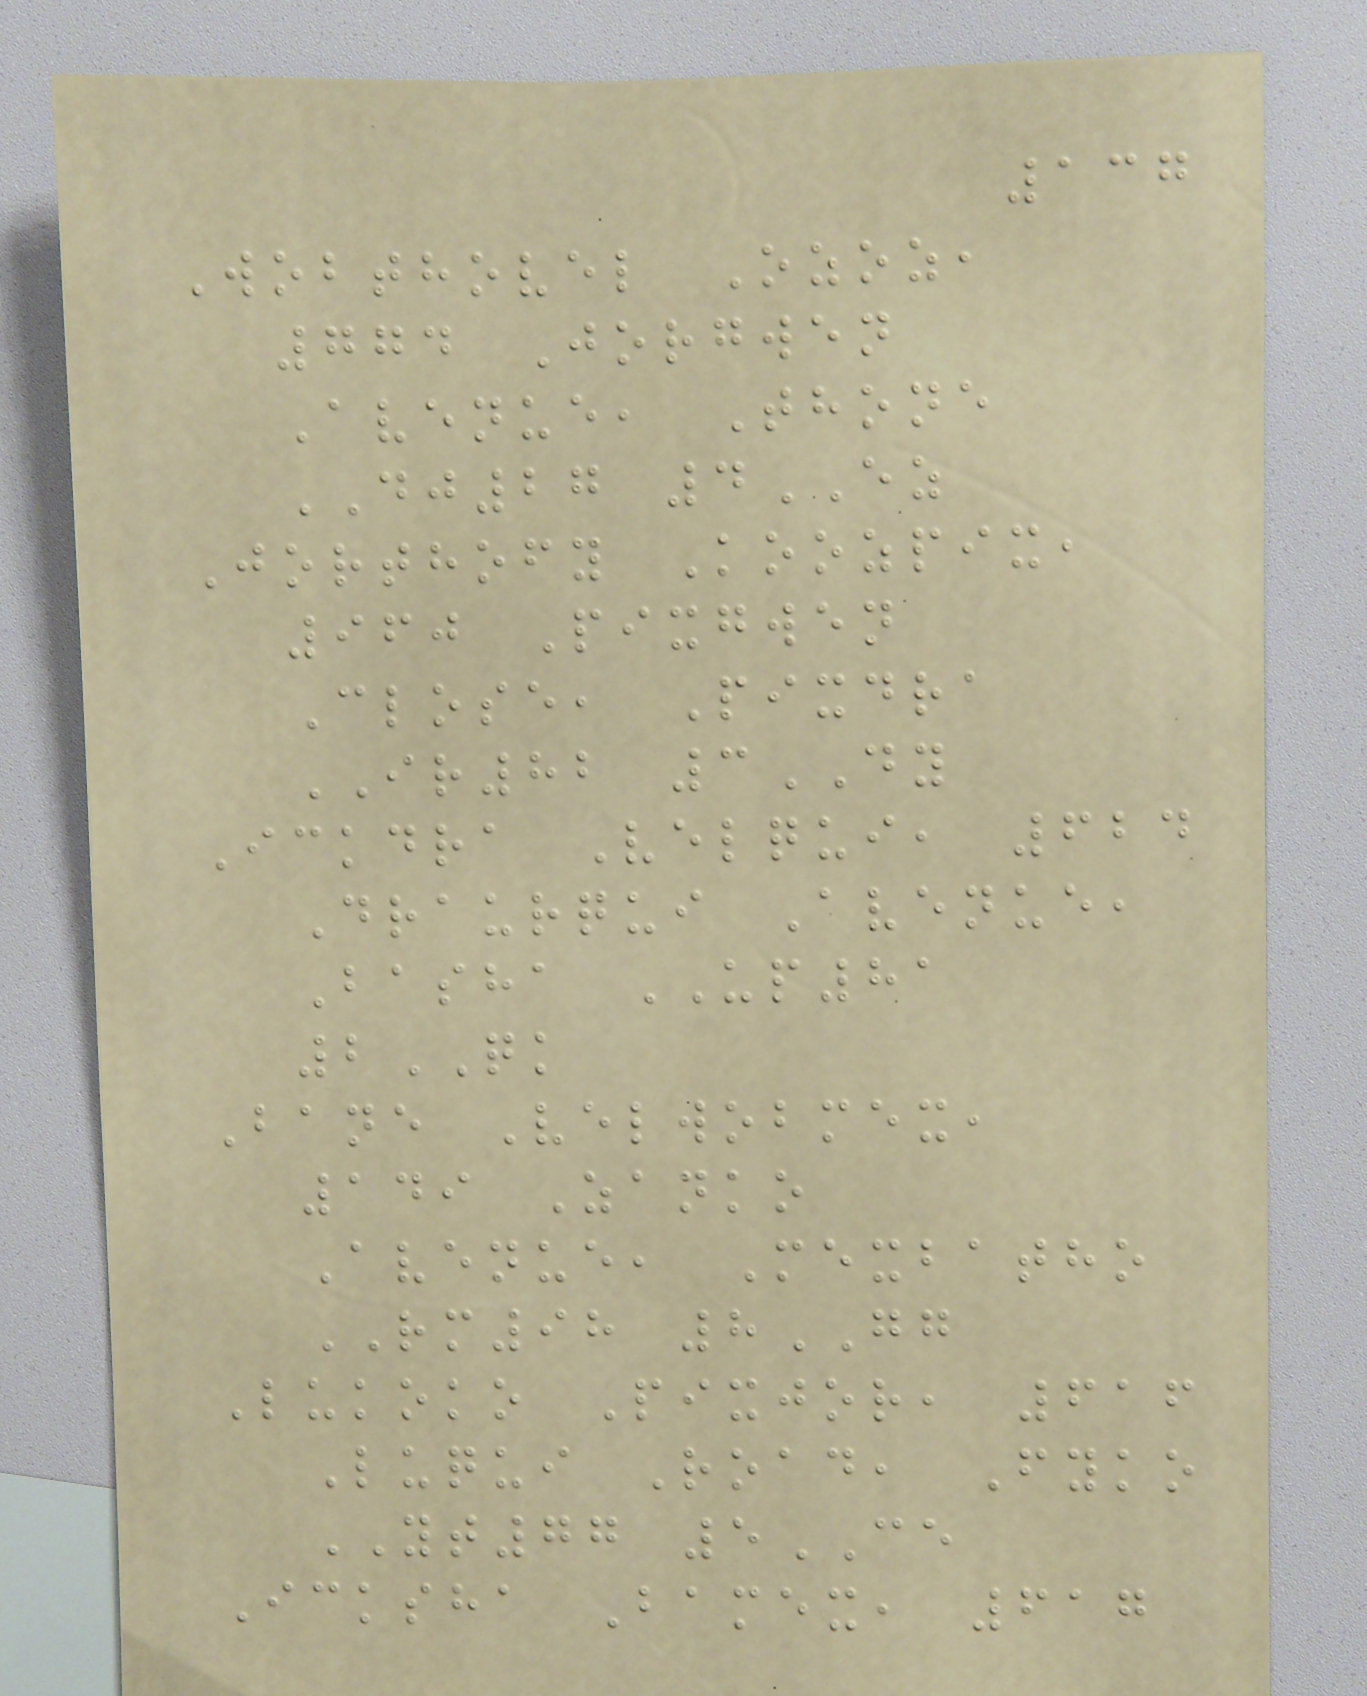137
Wobthovel Ozoz,
774 Jorgwen
Avenue, Thone
DJ27 4EZ
Jorthofy Koozpix,
960 Pixgwen
Close, Pixdra
IR82 3DY
Ickdra Velqui, 624
Draurqui Avenue,
Basha UP81
2QK
Bane Velwobmex,
149 Zanko
Avenue, Mexbatho
RM98 8GG
Lukoko Pixjor, 616
Luqui Road, Fyko
YT77 5CE
Icksha Bamex, 617
